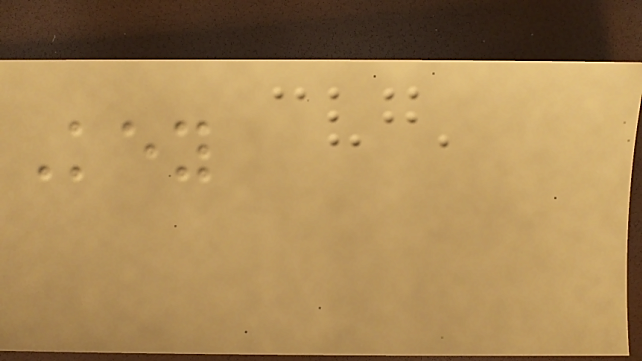Key
